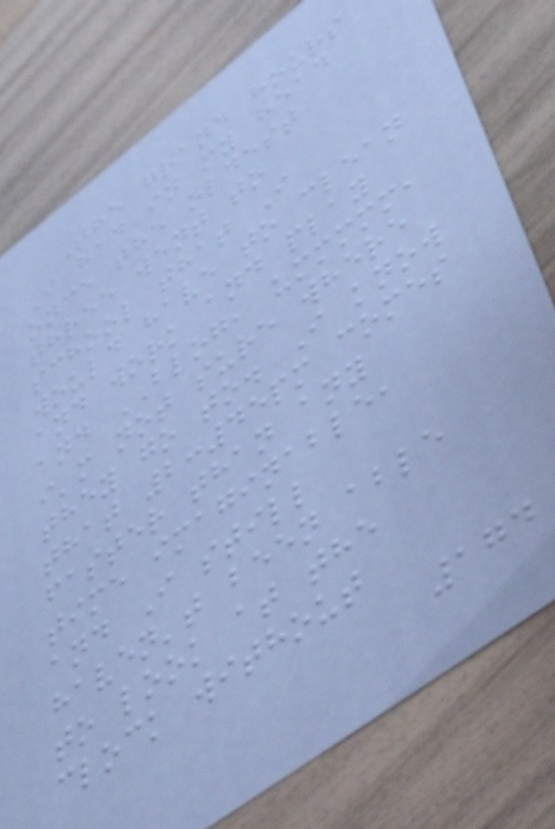The grand hours
I had in my head
once the oldest
three went to
school that I
would have to clean
and work and play
and BLOG, ummmmm,
i'm not sure where
they go to. I know
that 2:45pm comes
faster than any
time imaginable,
and I still
haven't been able
to look at the
clock without
174
